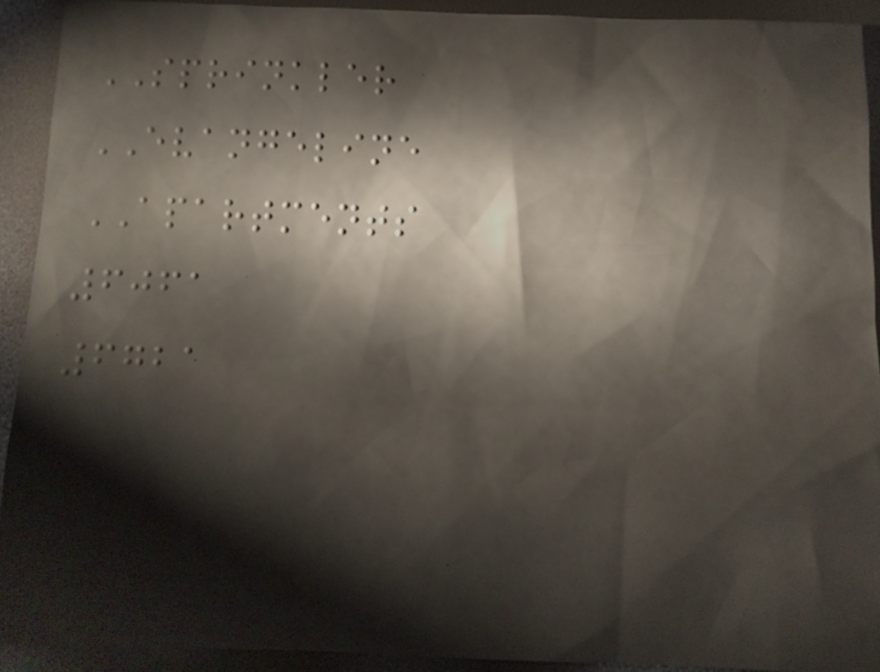SPRINKLER
EVANGELINE
APARTMENTS
6061
6721
